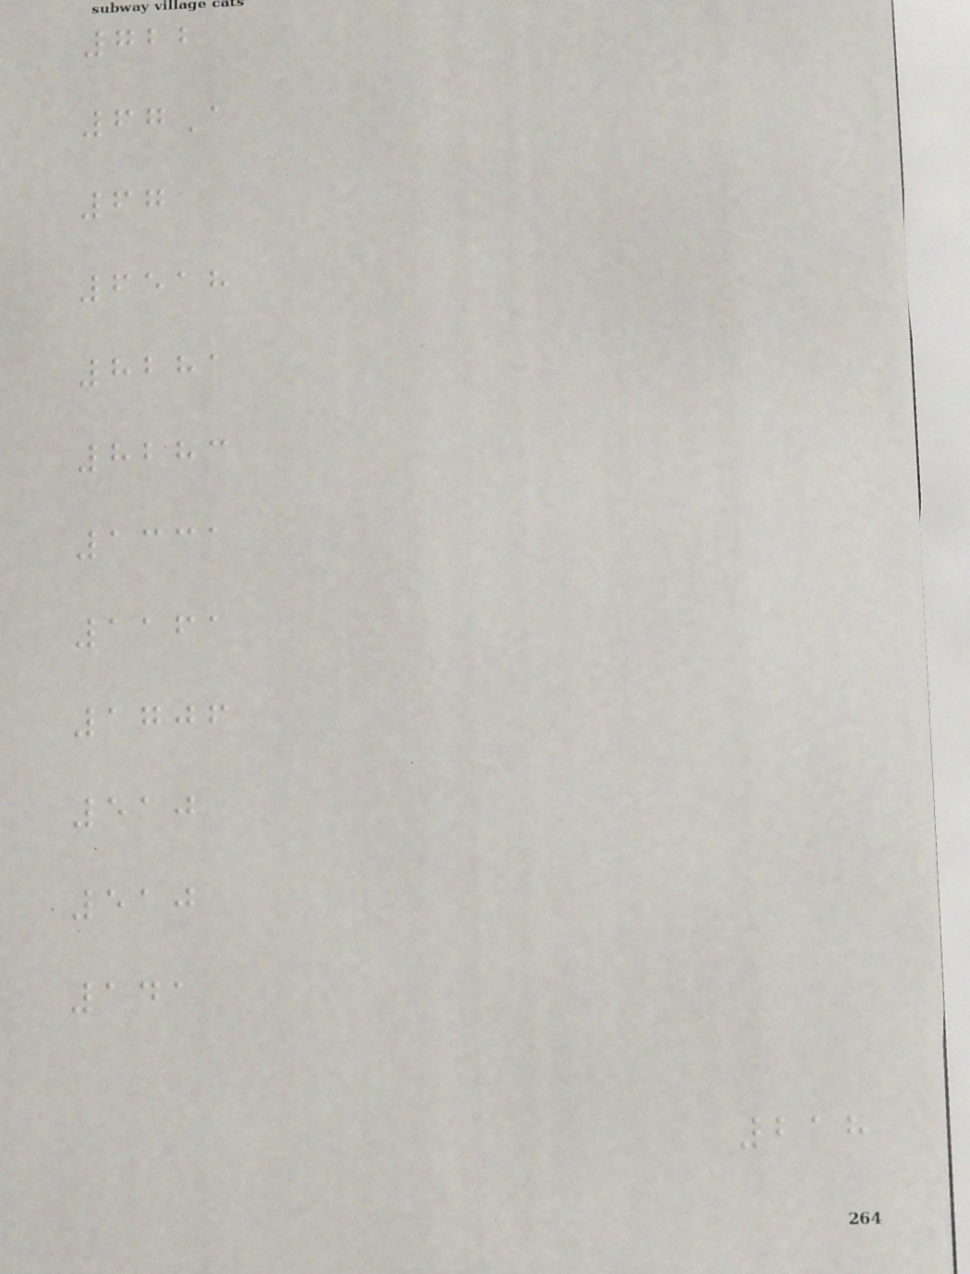722
67A
67
6518
8281
8283
1331
1161
1706
510
510
141
218
